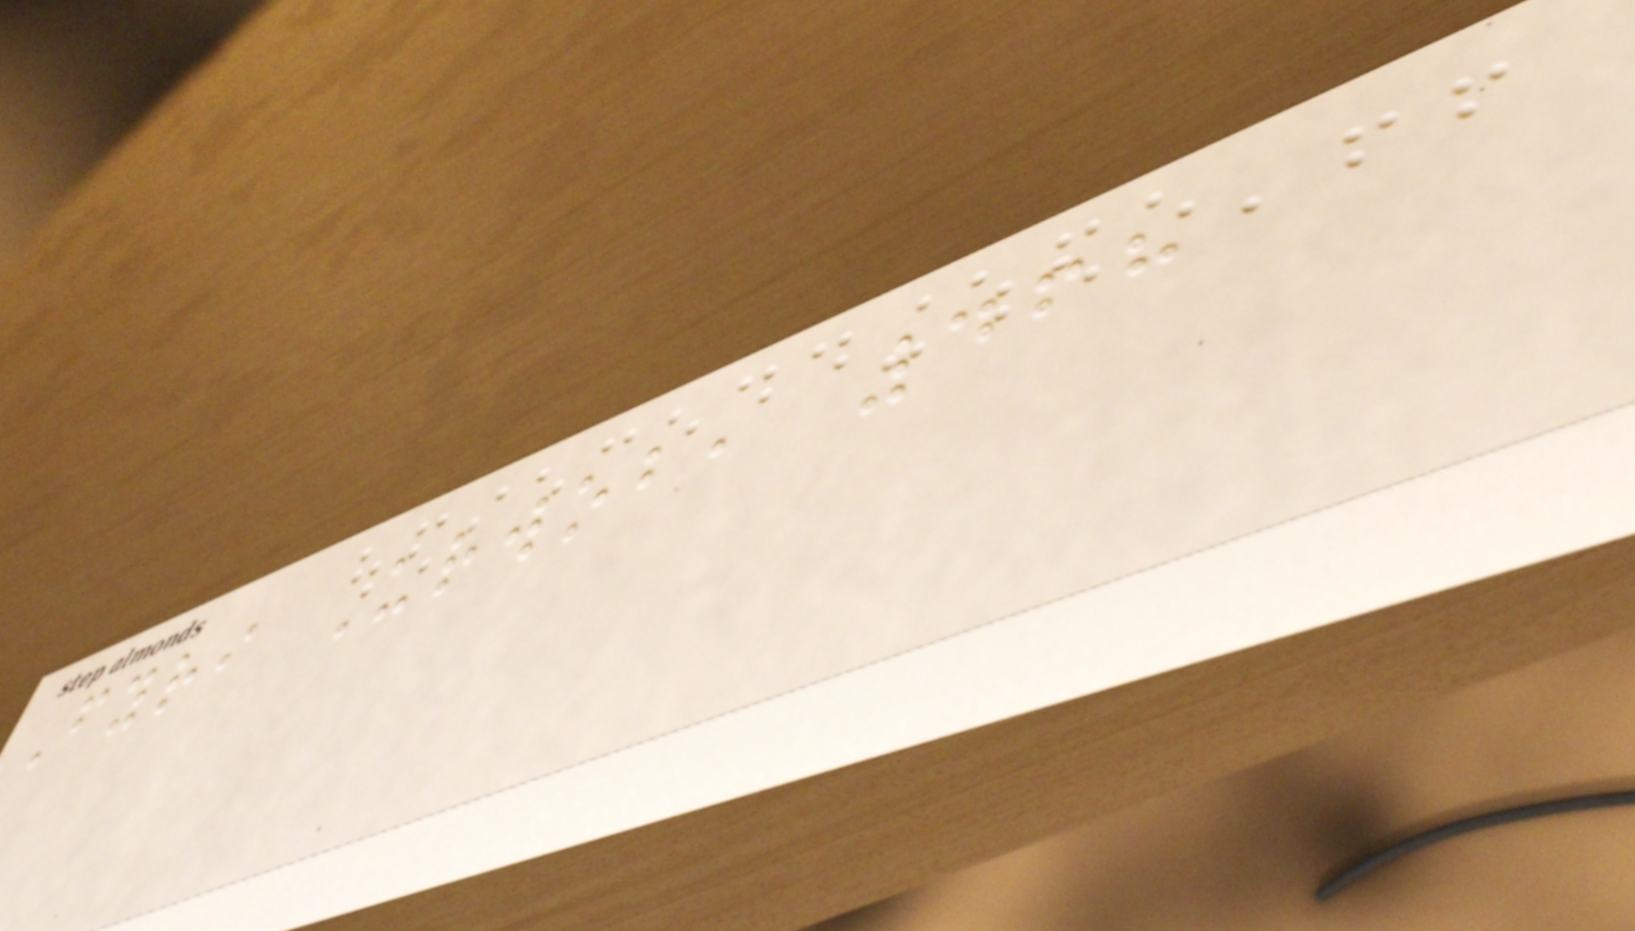Fyri Urwob, 468
